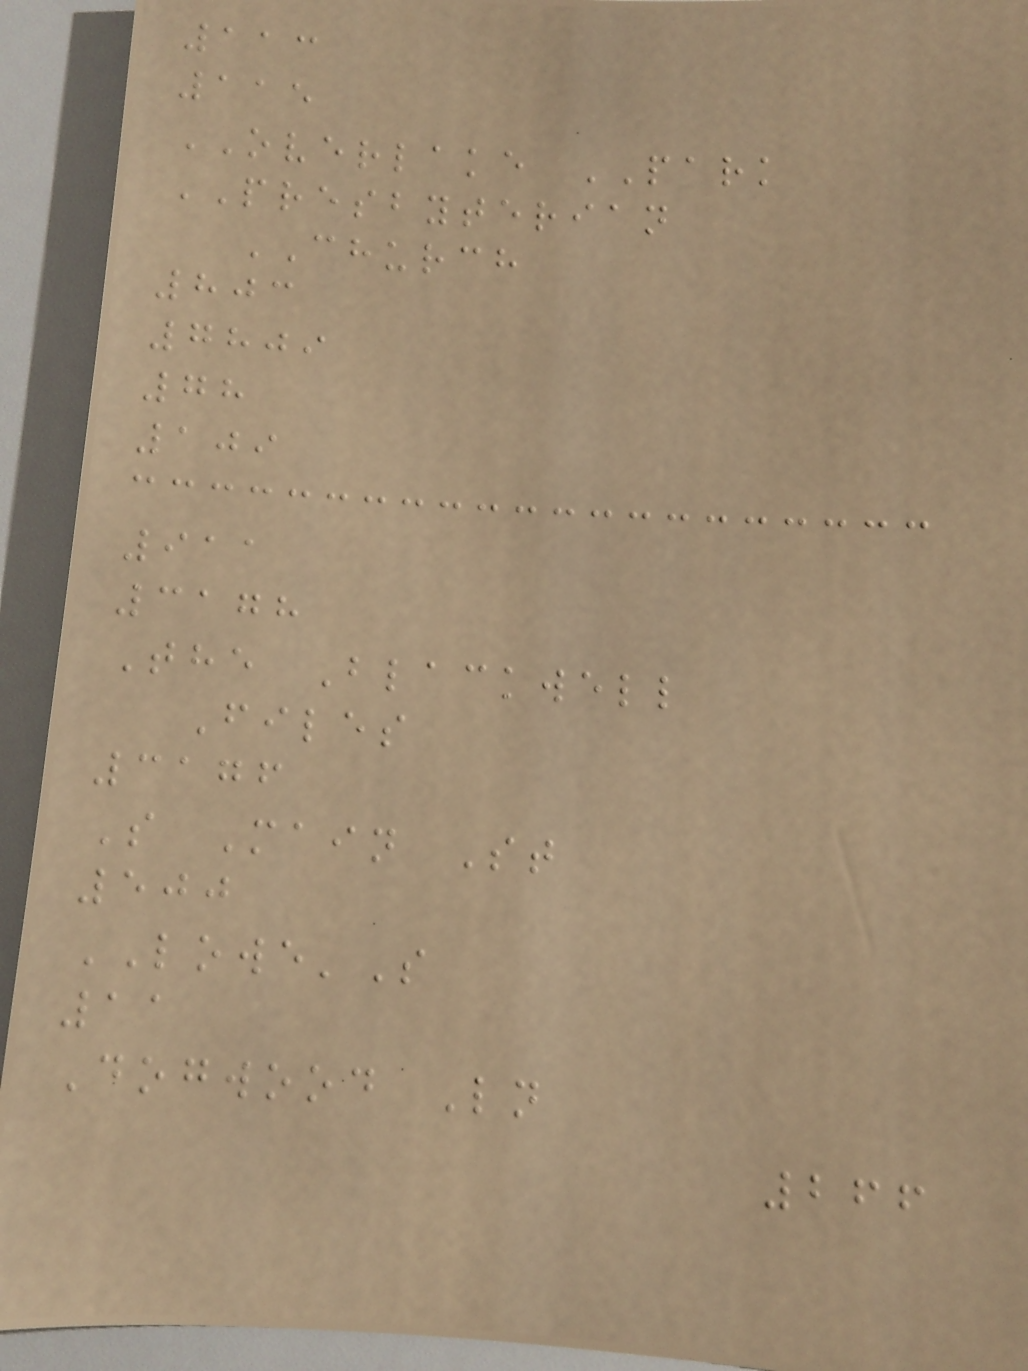113
115
OVERLAKE PARK
PRESBYTERIAN
CHURCH
803
7809
78
109
911
3178
The Blackwell
Files
3176
S Main St
500
LOWE'S
11
Dogwood Ln
266
